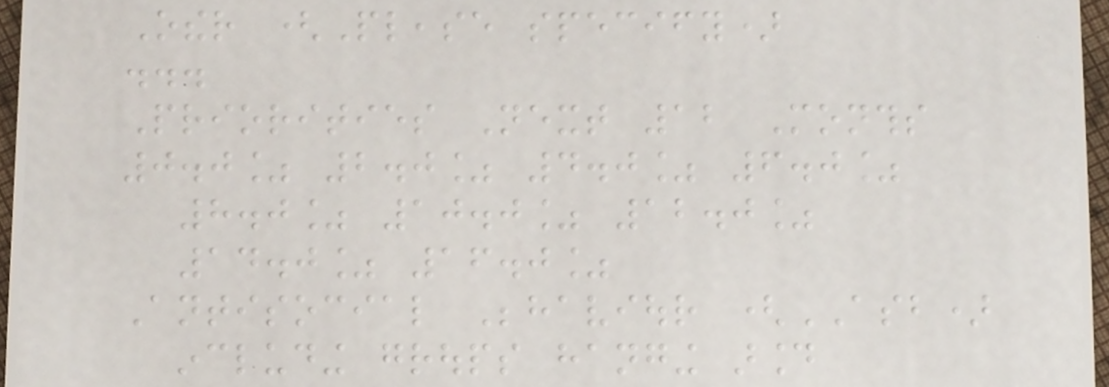Other (Please specify)
...
Priorities Next 12 Months
0.0% 2.0% 4.0% 6.0%
8.0% 10.0% 12.0%
14.0% 16.0%
Antisocial Behaviour (ASB)
including groups hanging around
